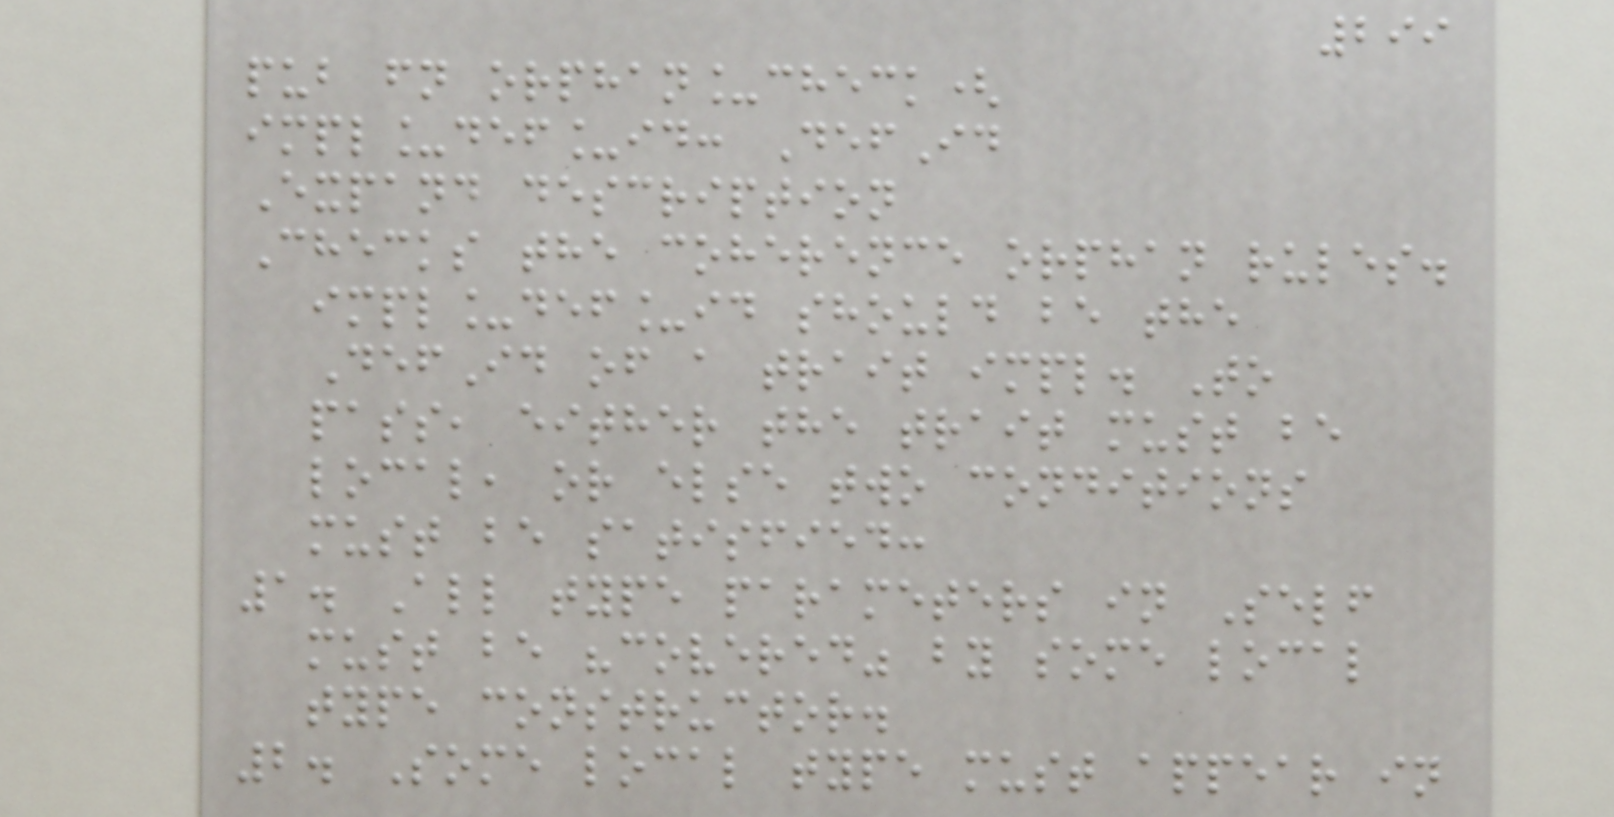299
pub fn orphan_check(
impl_def_id: DefId
Expand description
Checks the coherence orphan rules.
impl_def_id should be the
DefId of a trait impl. To
pass, either the trait must be
local, or else two conditions
must be satisfied:
1. All type parameters in Self
must be "covered" by some local
type constructor.
2. Some local type must appear in
